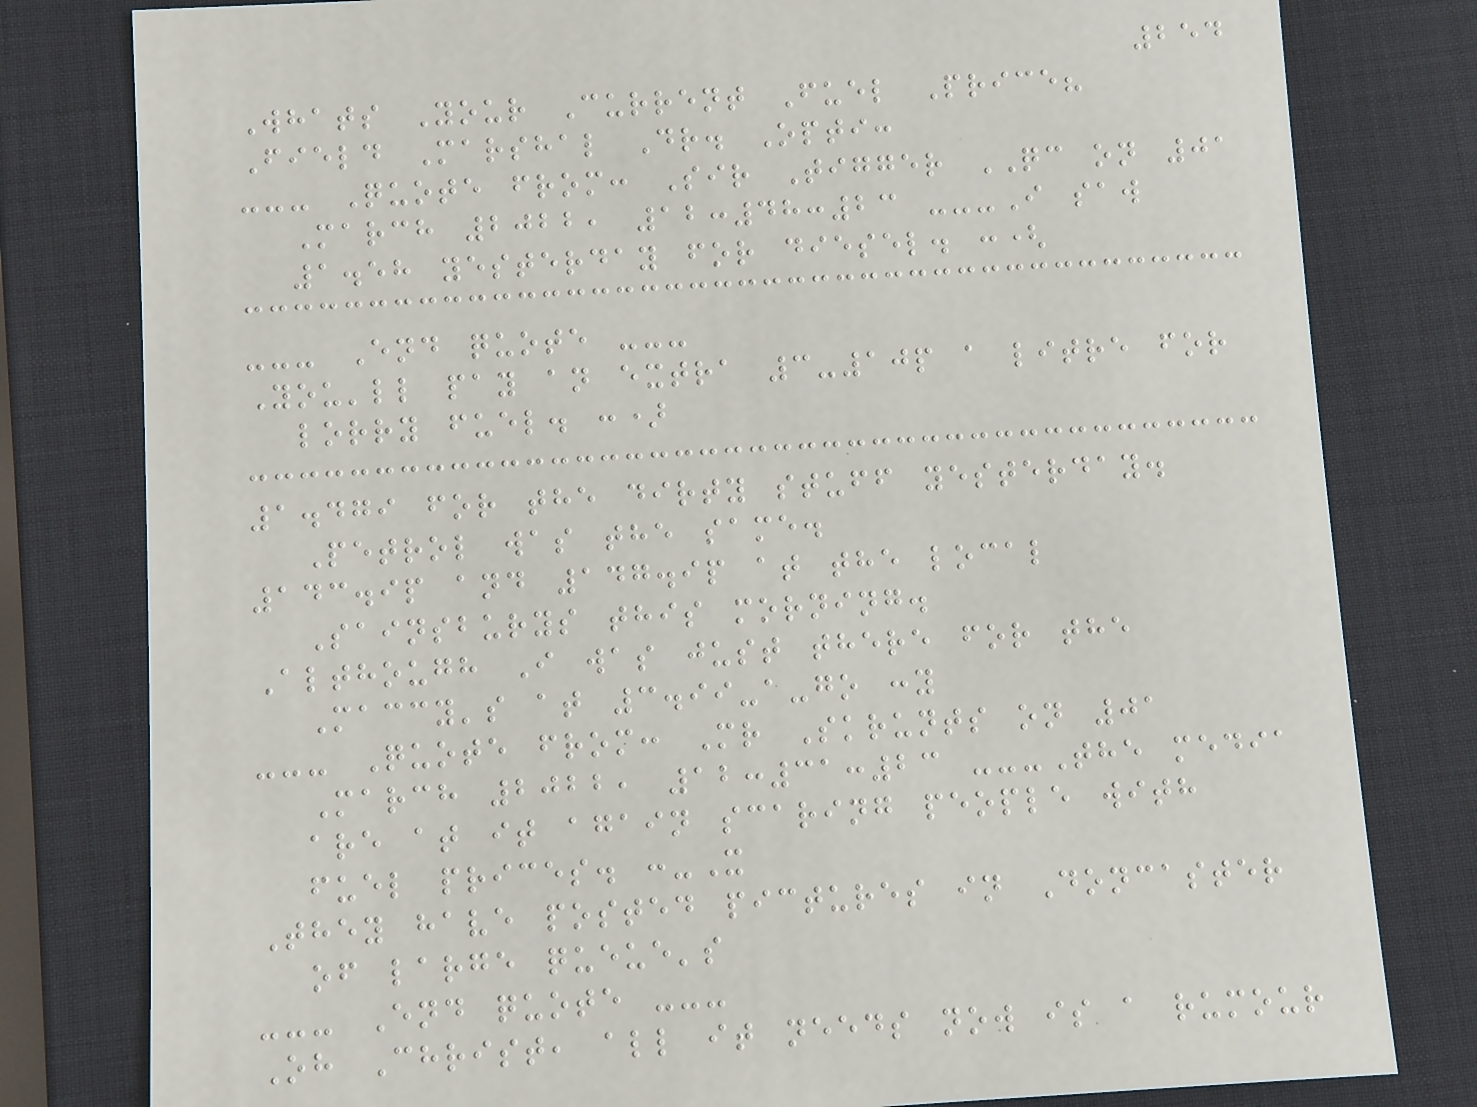254
Whats Your Current Fuel Price?
Field Marshal Dr. Opti:
--- Quote from: Sir Tigger QC on 01
March 2022, 12:48:23 ---I saw
1.58 yesterday for diesel. :(
--- End quote ---
You'll pay an extra 3-10p a litre for
lorry fuel. :)
1.479 for the dirty stuff yesterday.
Petrol was the same.
143.9p and 147.9p at the local
Sainsburys this morning.
Although I was just there for the
Maccy's at 3.99-a-go :y
--- Quote from: Mr Skrunts on 01
March 2022, 12:31:23 ---The media
are at it again scaring people with
fuel prices. :-X
They have posted pictures in Doncaster
of large queue's
--- End quote ---
Oh Christ, all it needs now is a rumour
